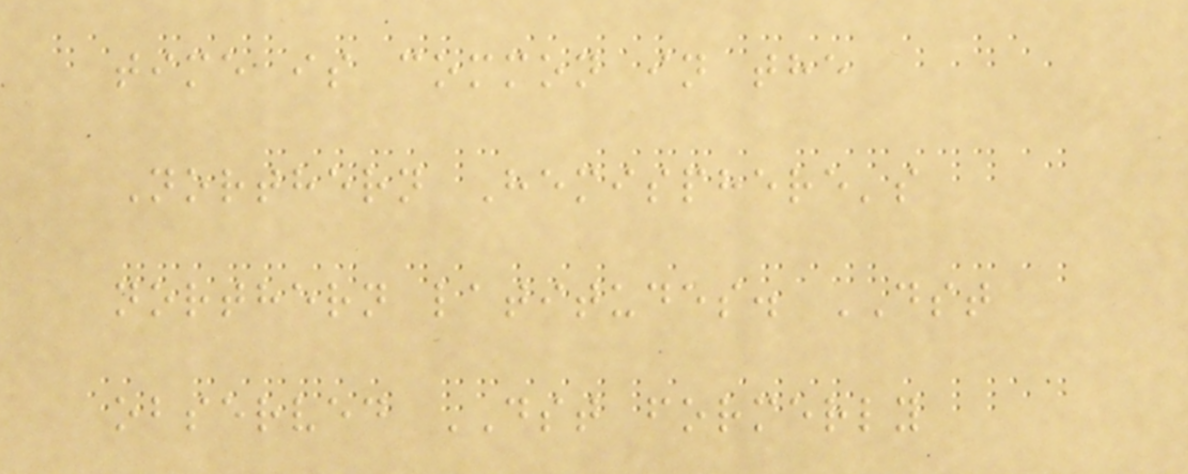time is common in the
Northern Hemisphere's
northern latitudes. DST
observed DST formerly
